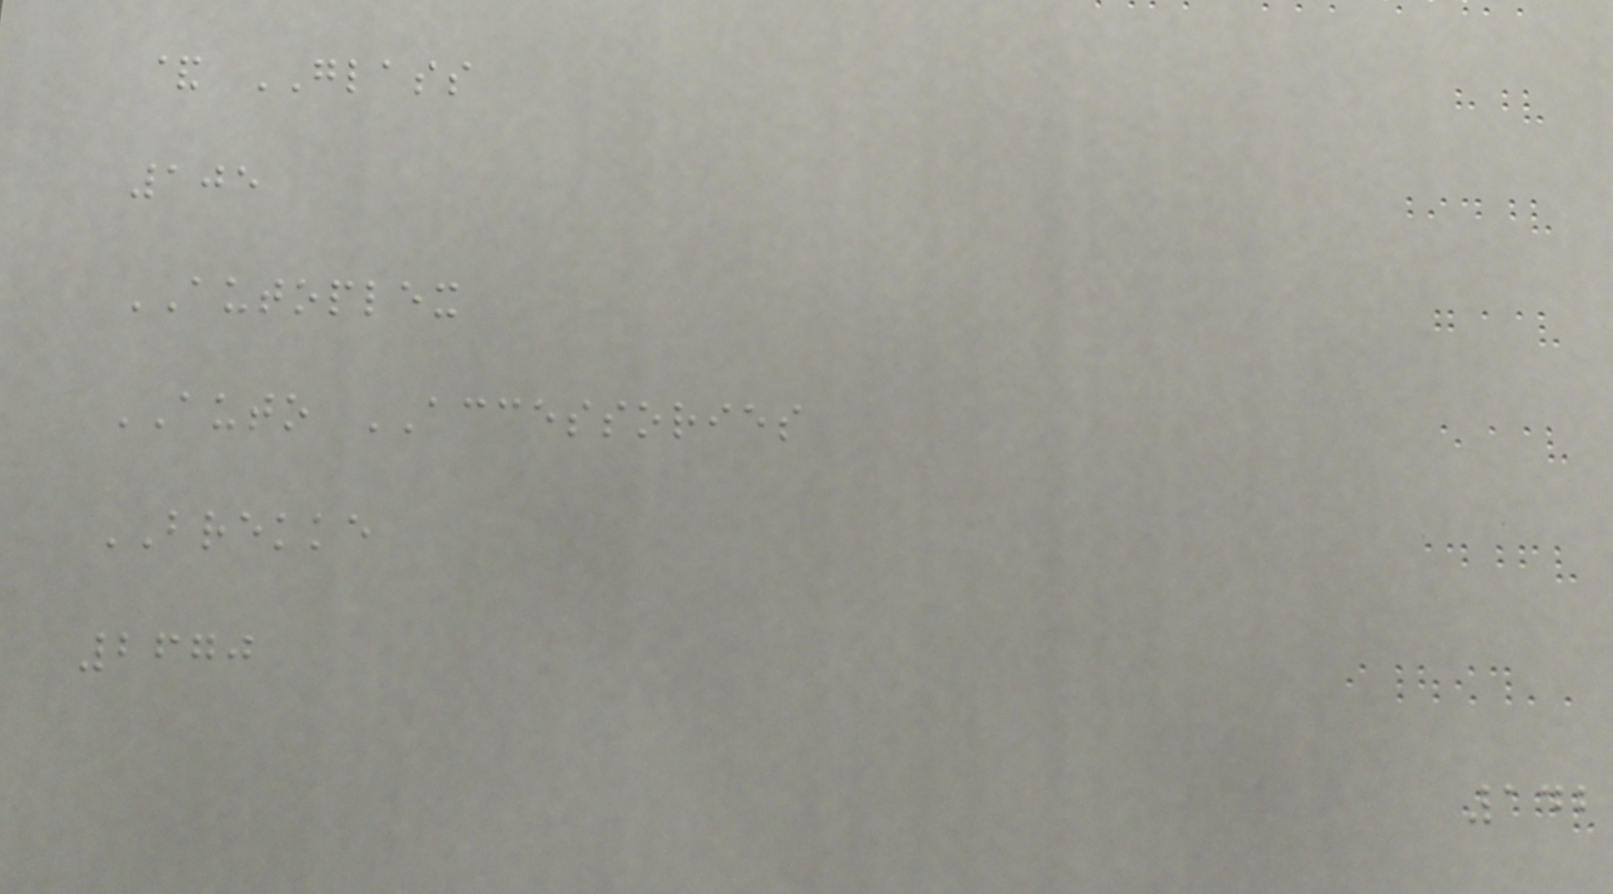& GLASS
105
AUTOPLEX
AUTO ACCESSORIES
BREKKE
2670
142
